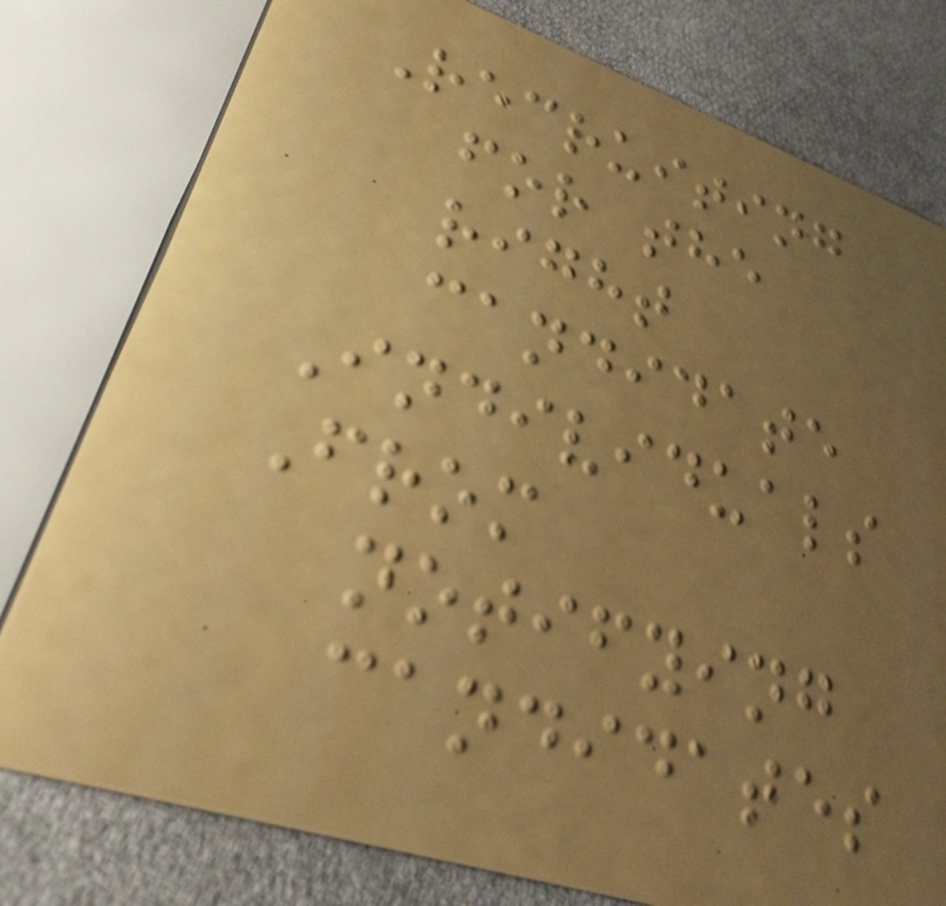Recruiting
for the
right
candidate
Individuals
From
notifying
candidates
